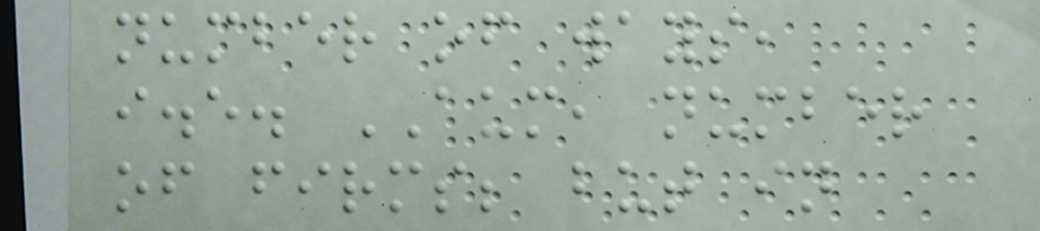number of ways,
i.e. AUM, number
of firms; but in
